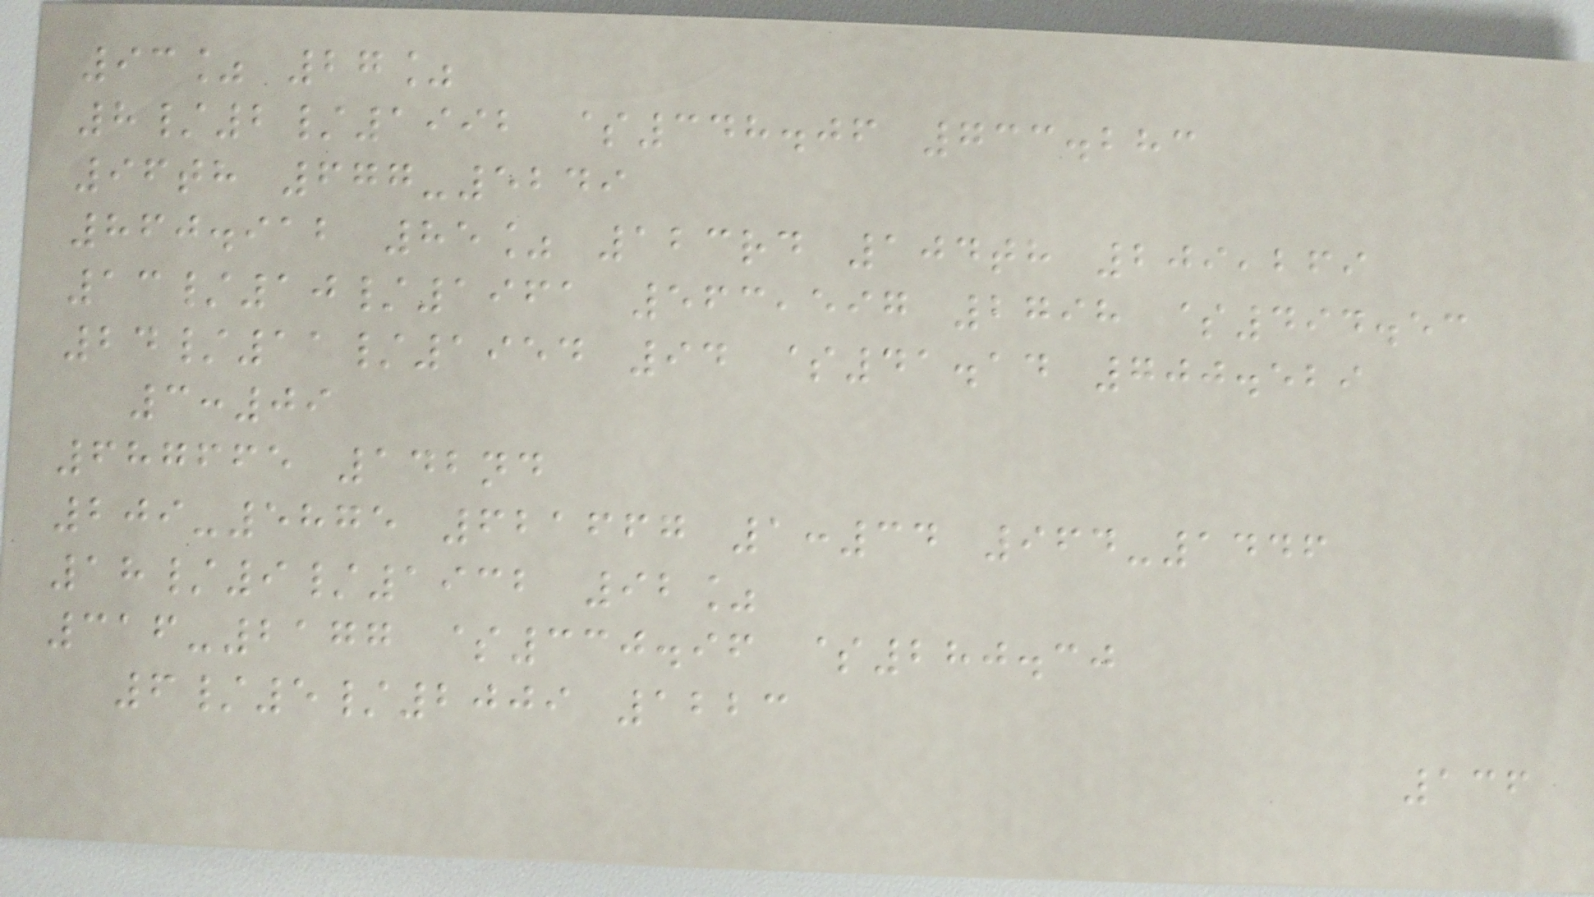93% 27%
8/2/1992 $348.06 733.283
96th 677-5249
860.912 85% 123rd 104th 209,269
13/10/1961 563,597 2798 $494.53
24/11/1954 94 $41.14 700.529
3:09
687665 142nd
209-5875 621667 1:34 964-1446
18/9/1932 92%
316-2177 $330.96 $280.30
6/5/2009 1223
136
